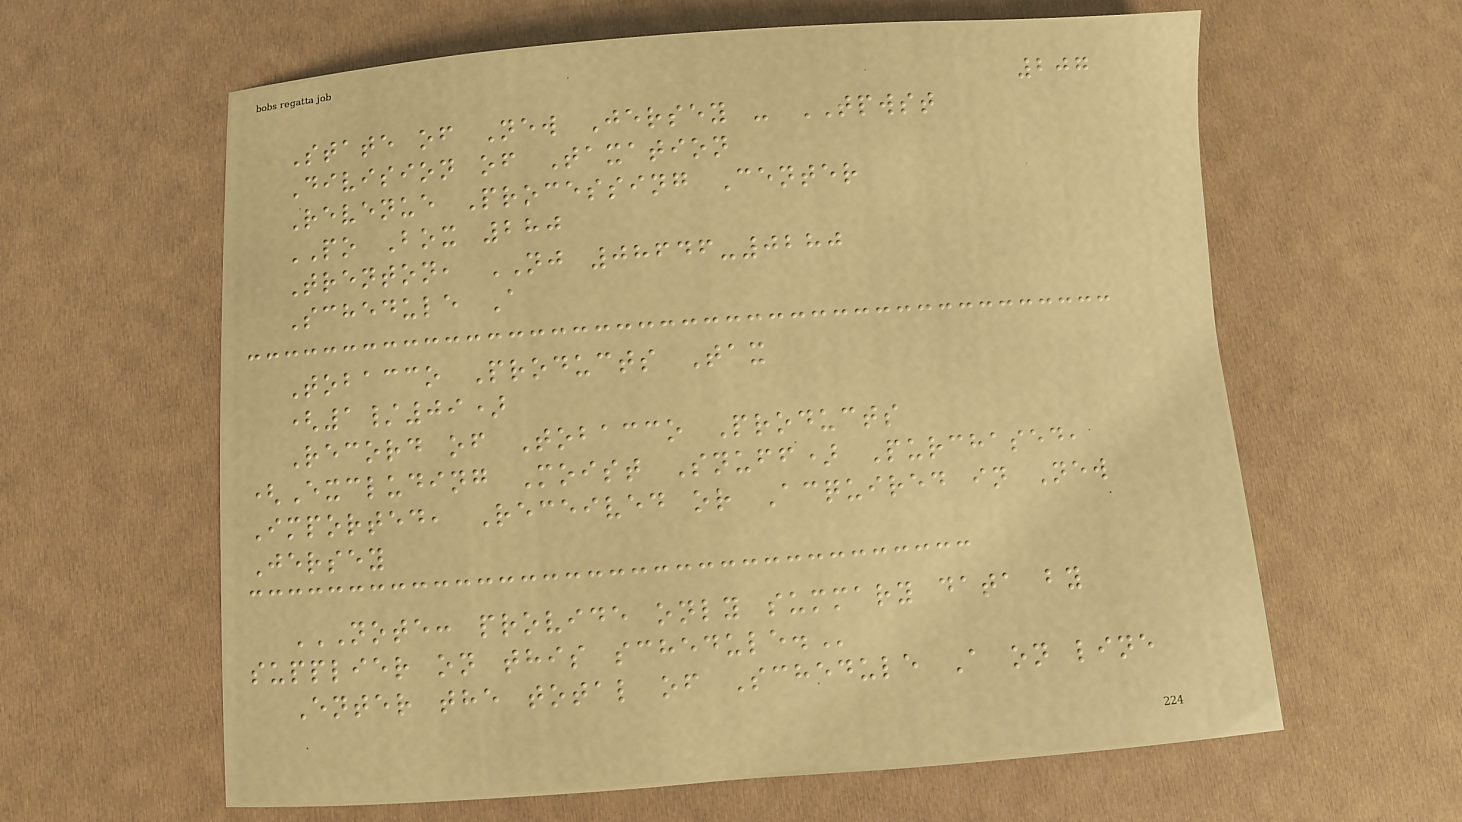207
State of New Jersey - TPWST
Division of Taxation
Revenue Processing Center
PO Box 280
Trenton, NJ 08646-0280
Schedule A
Tobacco Products Tax
(1/09)
Record of Tobacco Products
(Excluding Moist Snuff) Purchased,
Imported, Received or Acquired in New
Jersey
NOTE: PROVIDE ONLY SUMMARY DATA BY
SUPPLIER ON THIS SCHEDULE.
Enter the total of Schedule A on line
